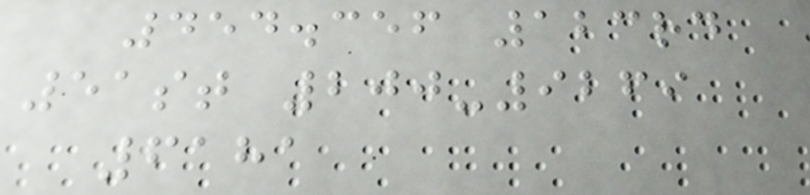454.356 123rd
51st 200-9269
6181
